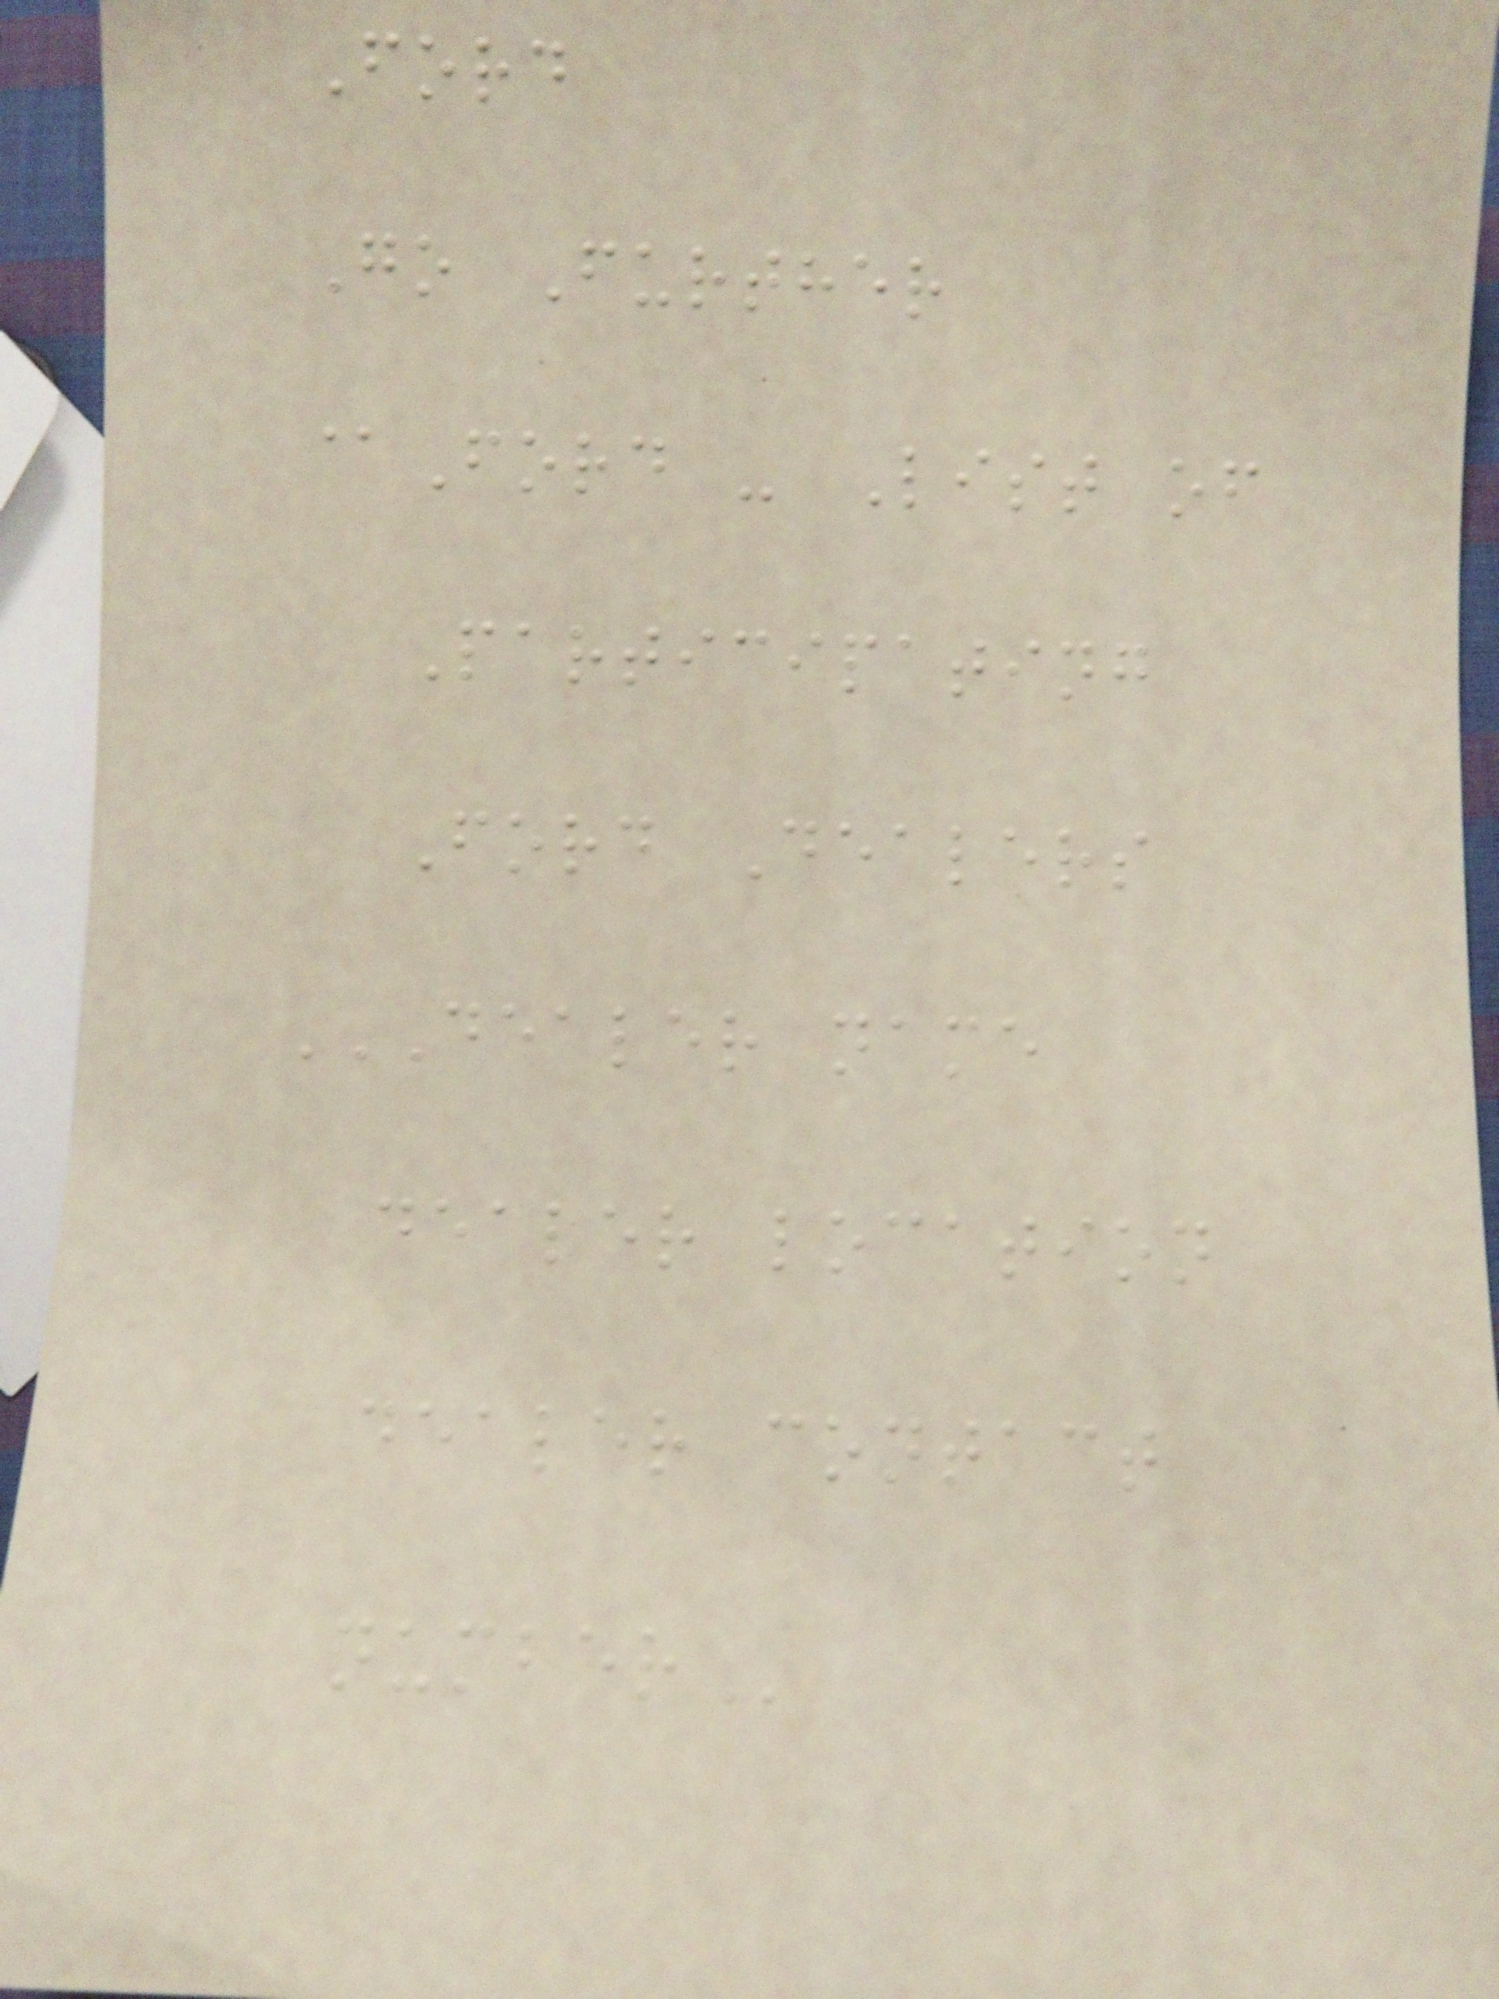Ford
Go Further
@Ford - List of
Participating
Ford Dealers
DEALER NAME
DEALER LOCATION
DEALER CONTACT
NUMBER
